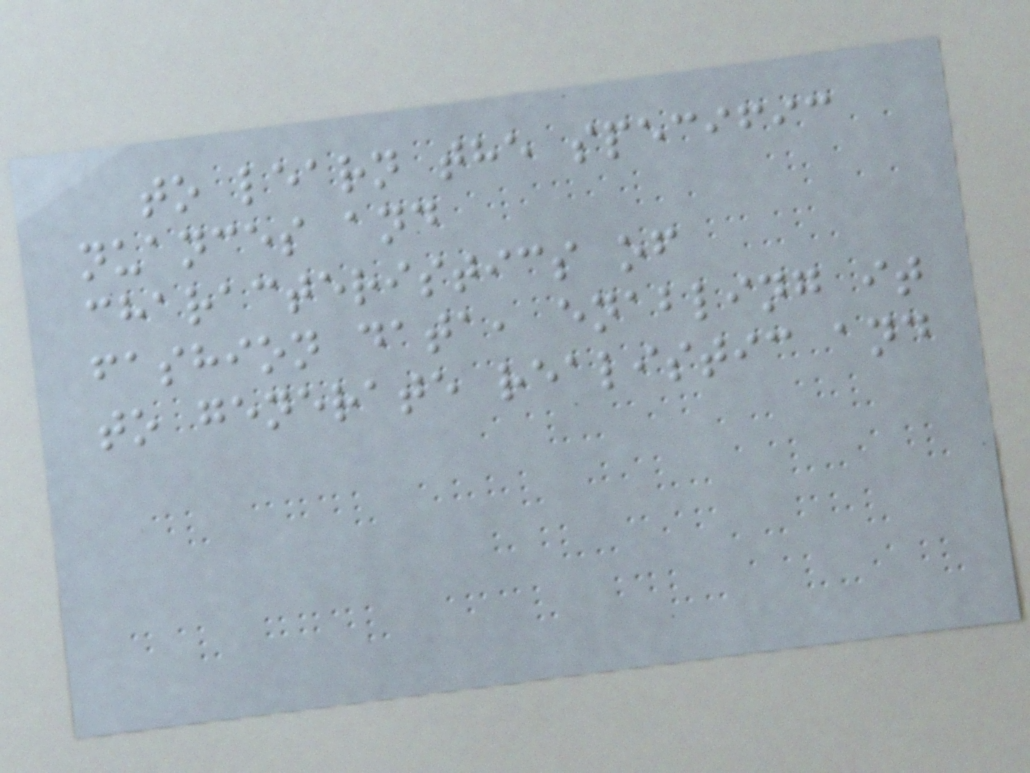to learn the specific
nuances and
characteristics of
fashion data, enabling it
to generate realistic and
